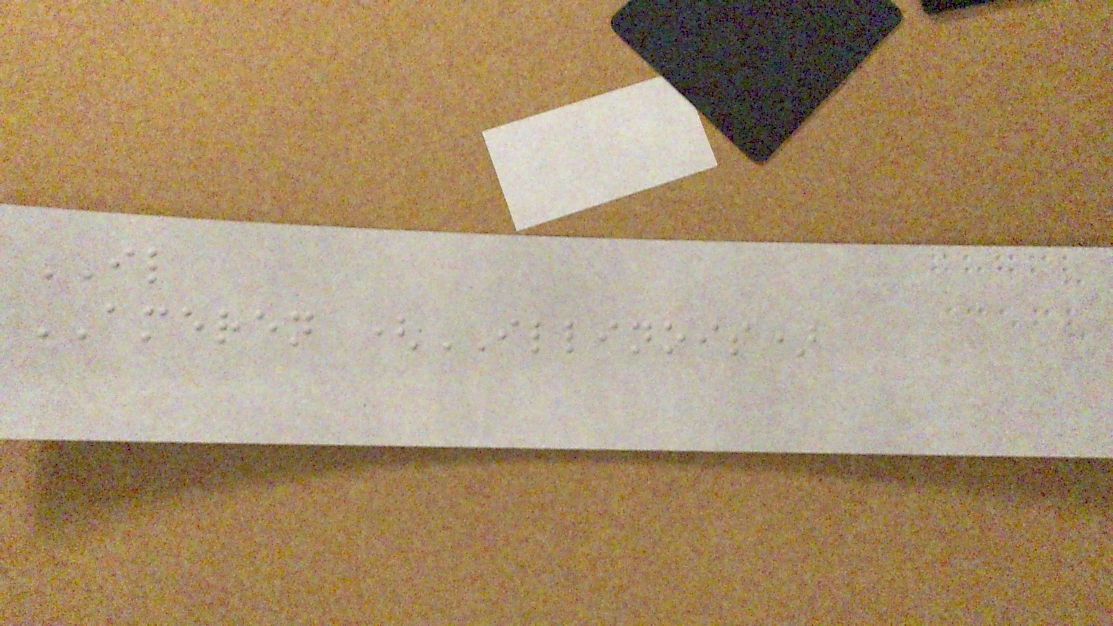IL
AMEREN (ILLINOIS)
